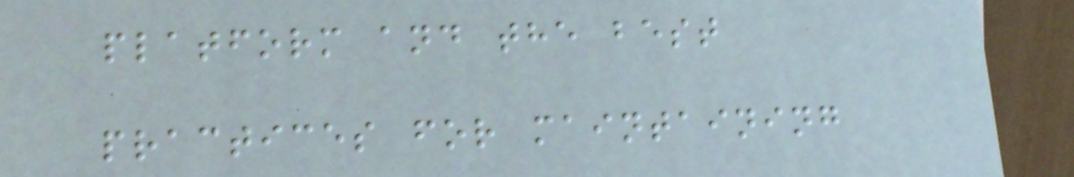platform and the best
practices for maintaining
